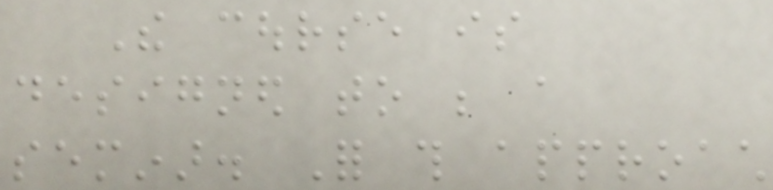The course is
designed to be a
seminar. For this approach
